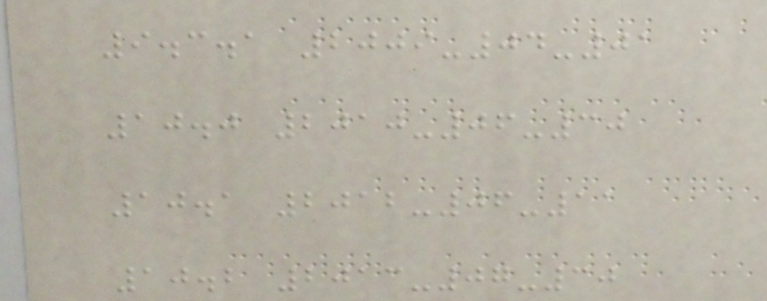9.3.1 2009-04-01
10.0 2010-06-30
10.1 2012-06-11
10.2 2013-07-30
